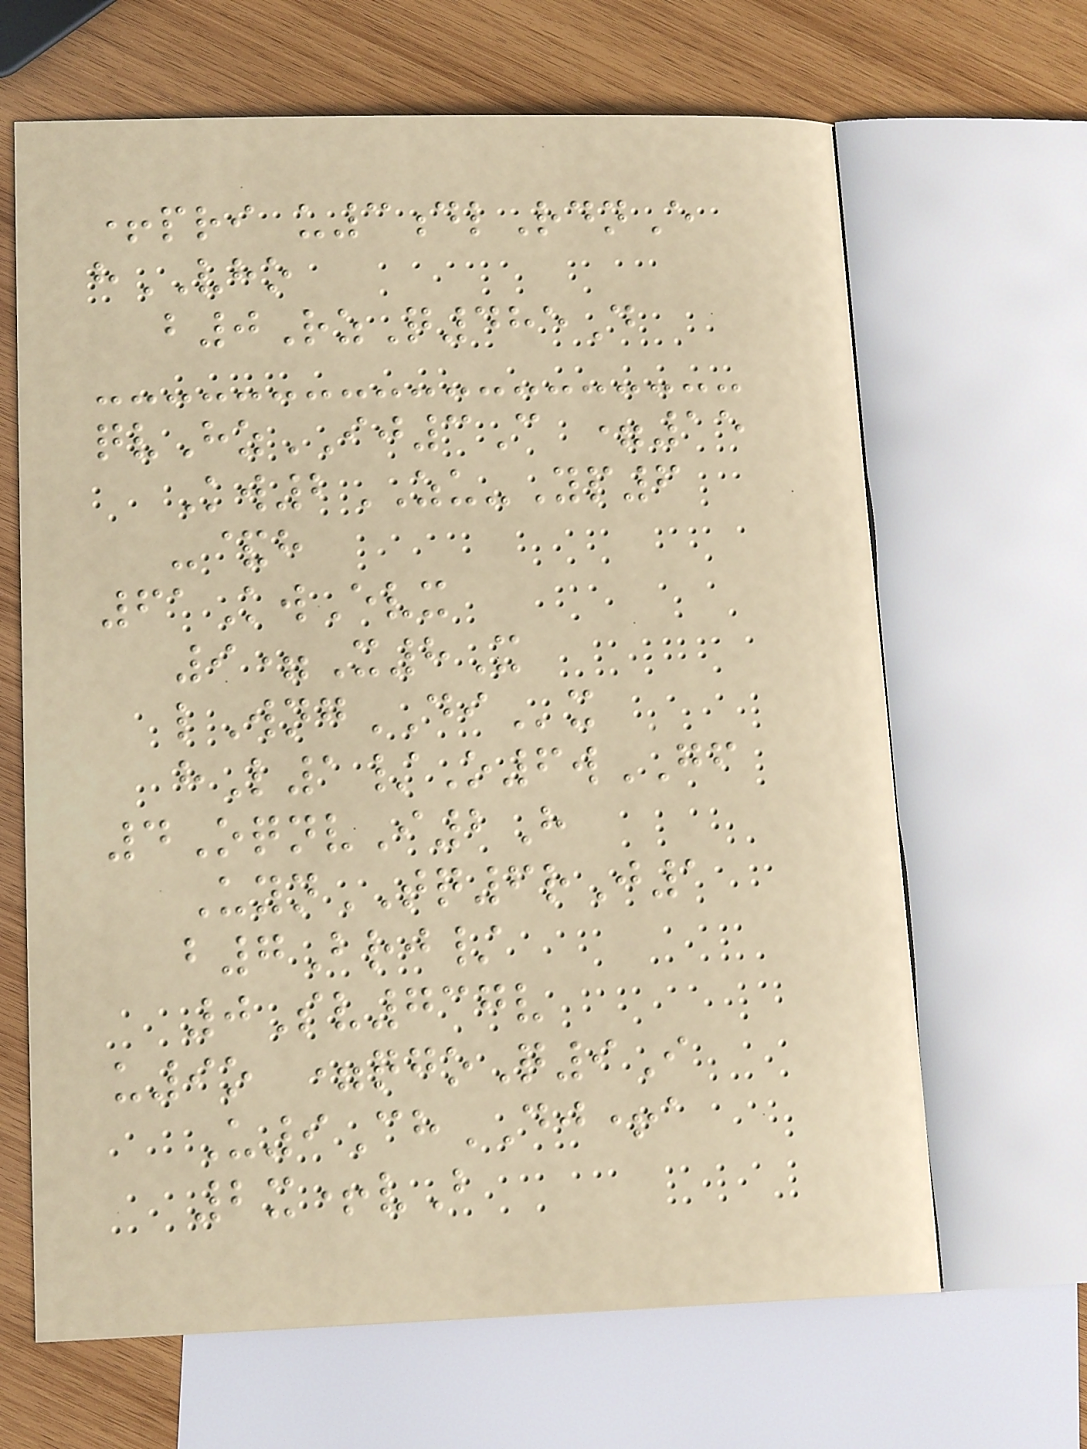+pri u3dlRdnE
hVHO
b0RzQ485D
qvHzIJ3C =15
Kw2ZU-Yp6
-&h
61KwEvx
9=X8X
lWngDIx
hL1/O6wGF
4OqnvI2H
UynTQ6rJ1
b7Brj/
0Sv737v
u9o =qgoQ9I
U9ChDJ+a
2x+vB
